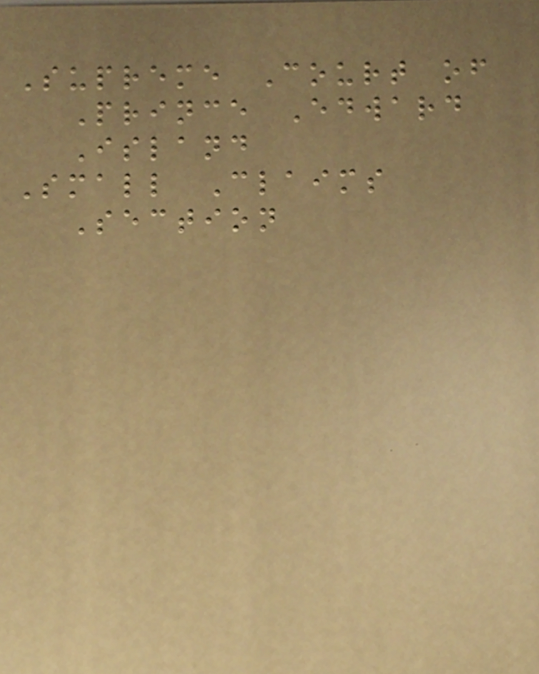Supreme Court of
Prince Edward
Island
Small Claims
Section
